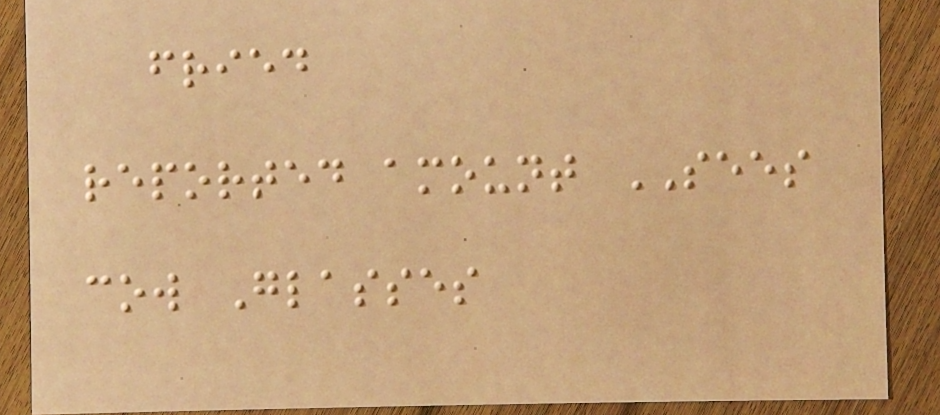fried
reported amount SEES
cow Glasses
